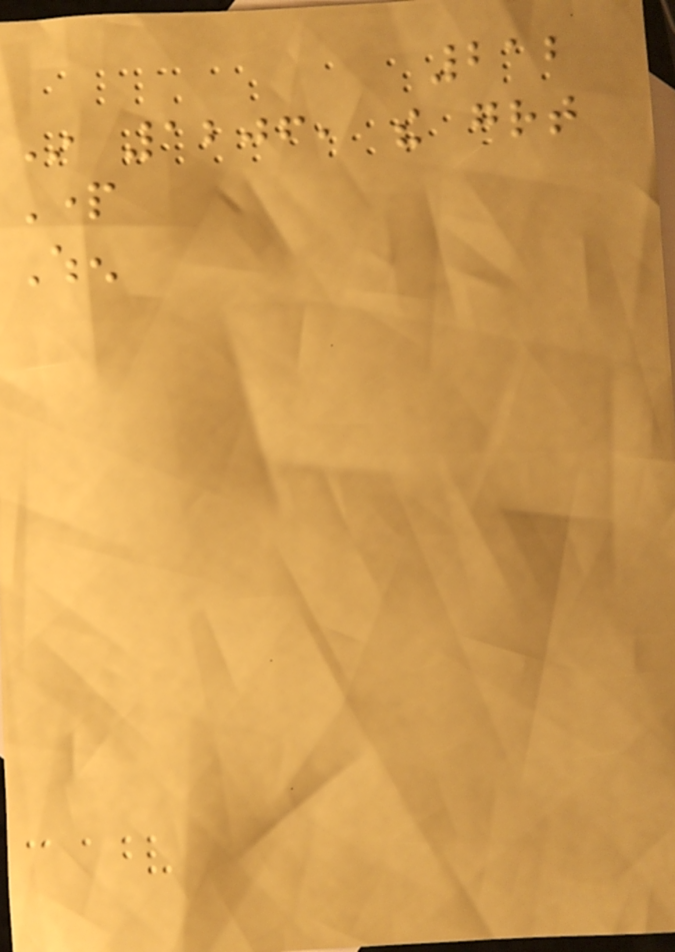212
In 1206, the great
Part
When
